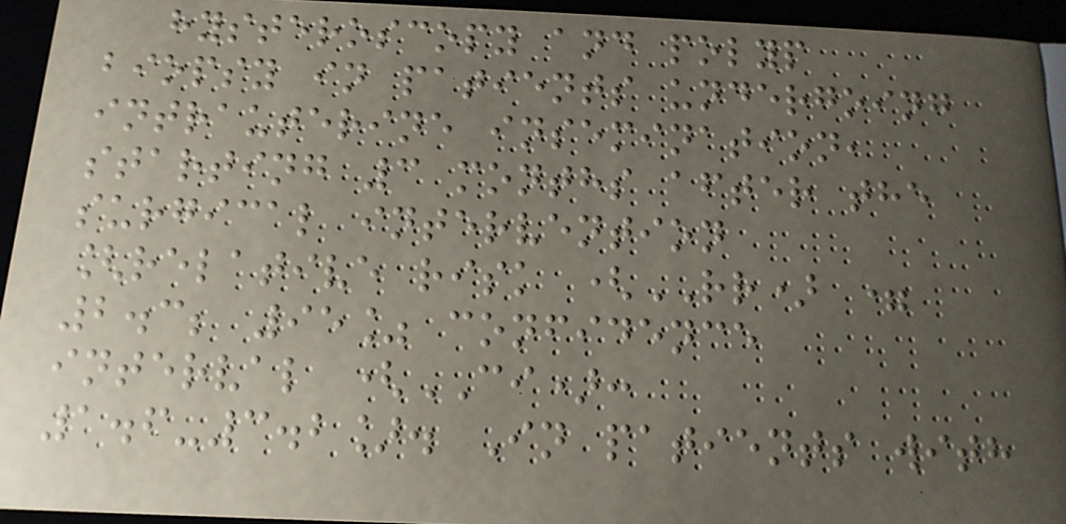hysteroscopy and polyp
biopsy in patients undergoing
intrauterine insemination,
starting 3 months after the
surgical intervention
[relative risk (RR) =
2.3; 95% confidence
interval (CI):
1.6-3.2]. In patients with
